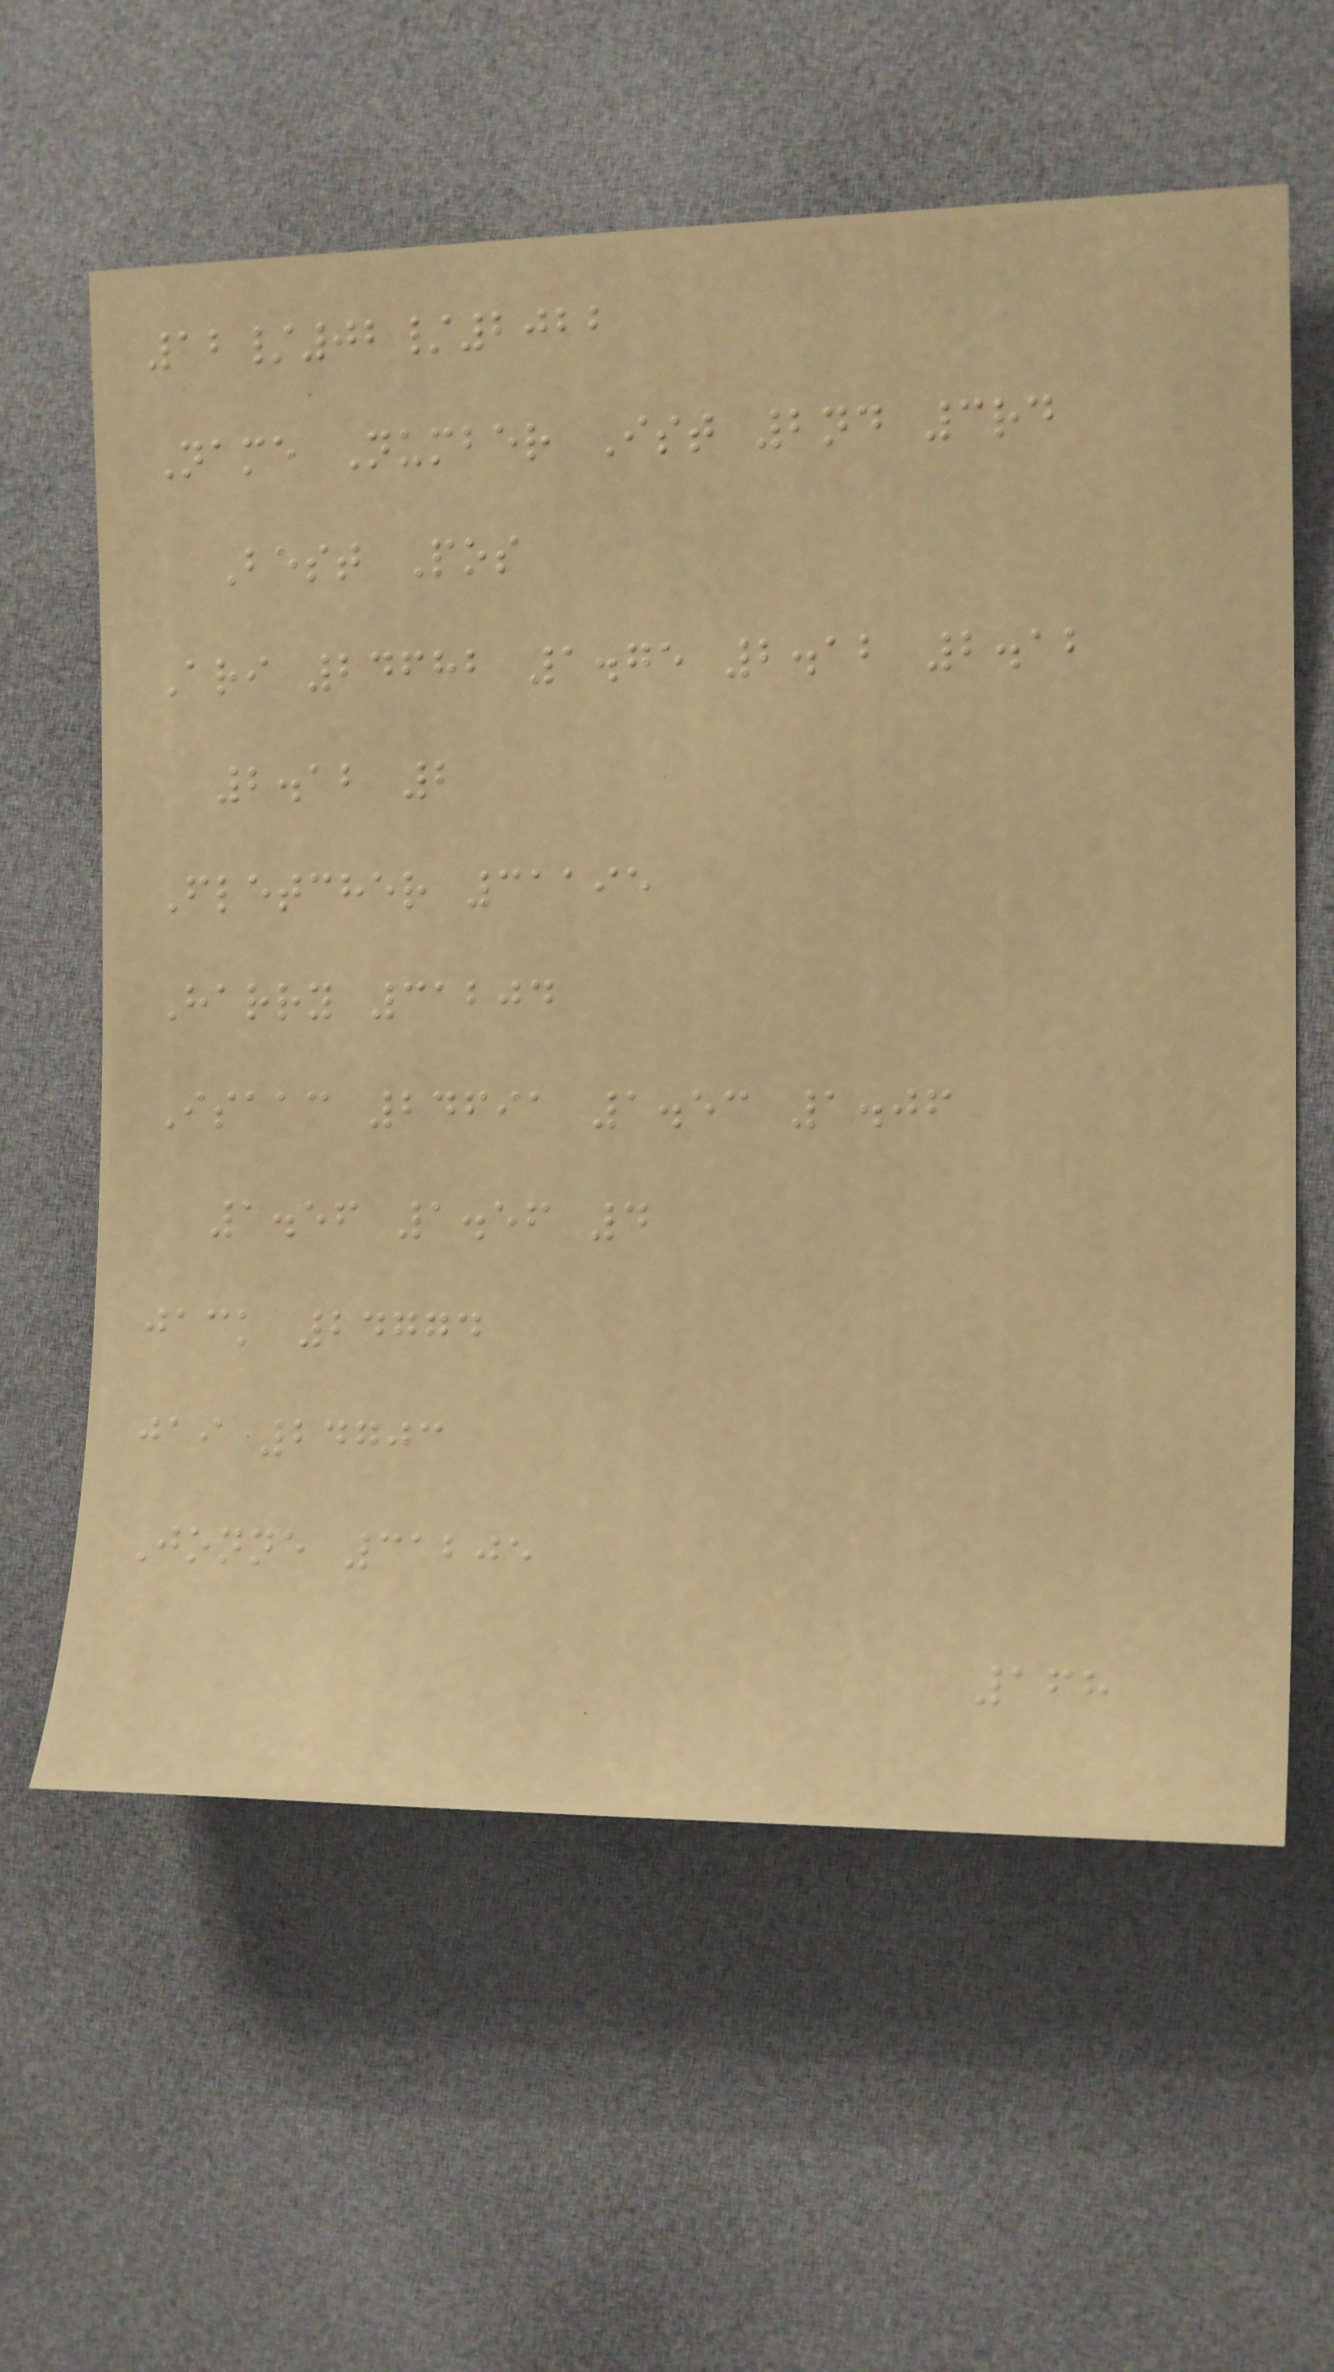12/02/2022
Name Number Ist 2nd 3rd
Best Pos
Ari 24682 1.75 2.12 2.12
2.12 2
Fletcher 31195
Harry 31204
Isaac 24691 1.53 1.06
1.56 1.56 4
jack 24774
jai 24703
Jonne 31205
168
